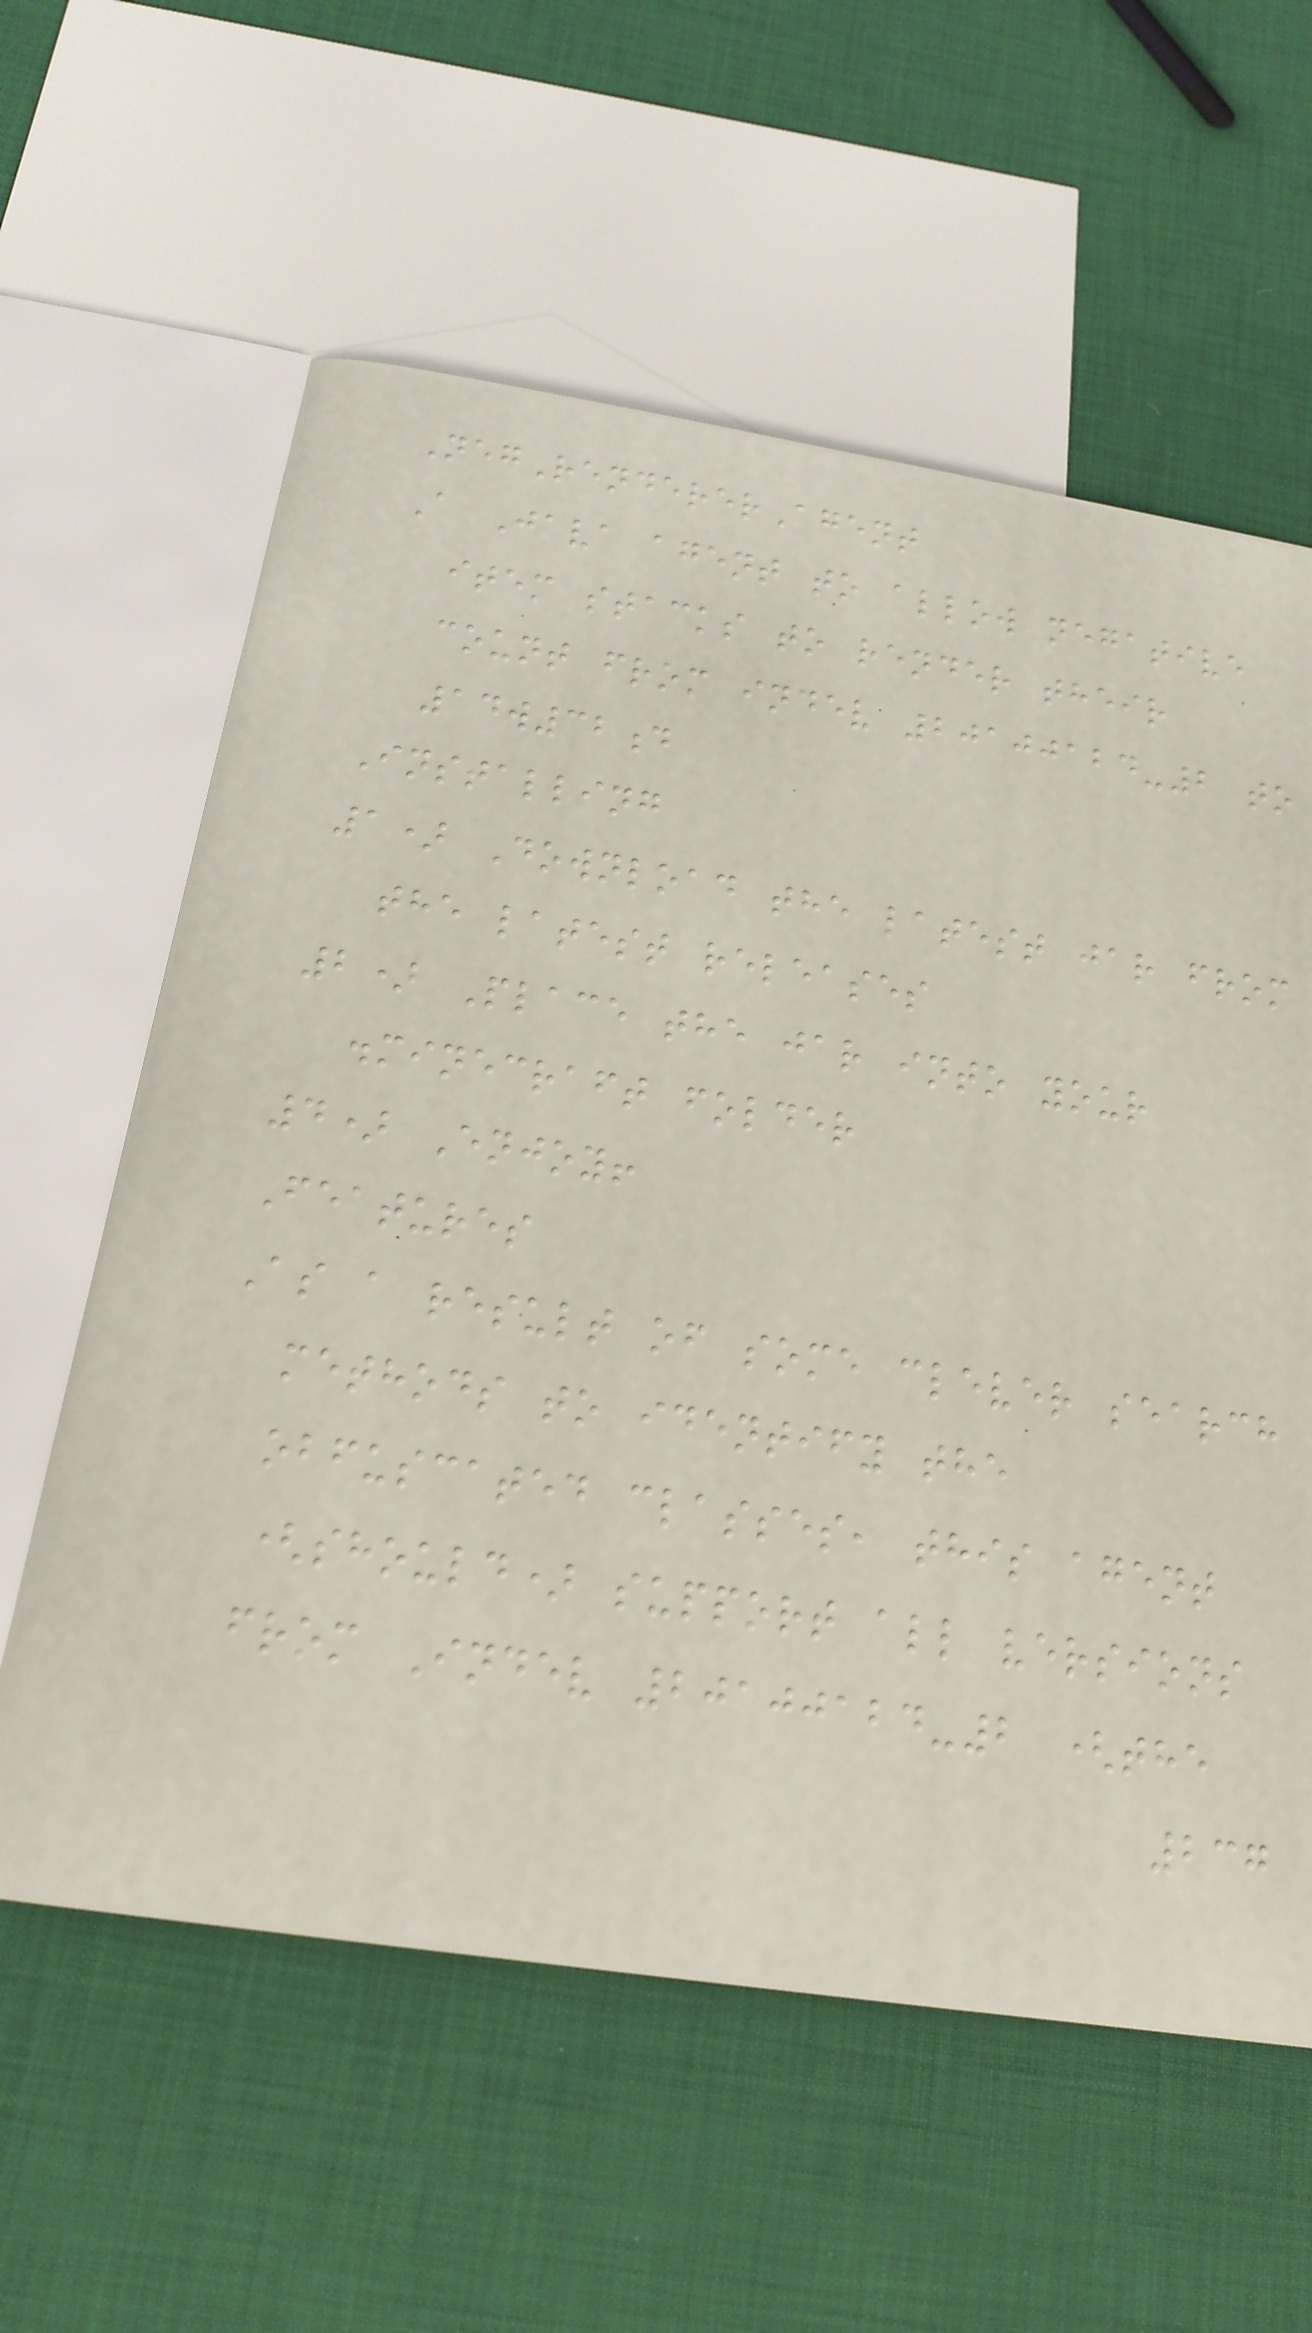NegRendererAgent
A Java agent to allow negative
item stacks to render their
count from indev 20100124-2 to
14w32d
Installing
1) Download the latest jar from
the latest releases
2) Place the jar into your
.minecraft folder
4) Enjoy!
Features
As a result of some clever search
methods to identify the
obfuscated classes, this agent
(should) support all versions
from Indev 20100124-2 (the
237
